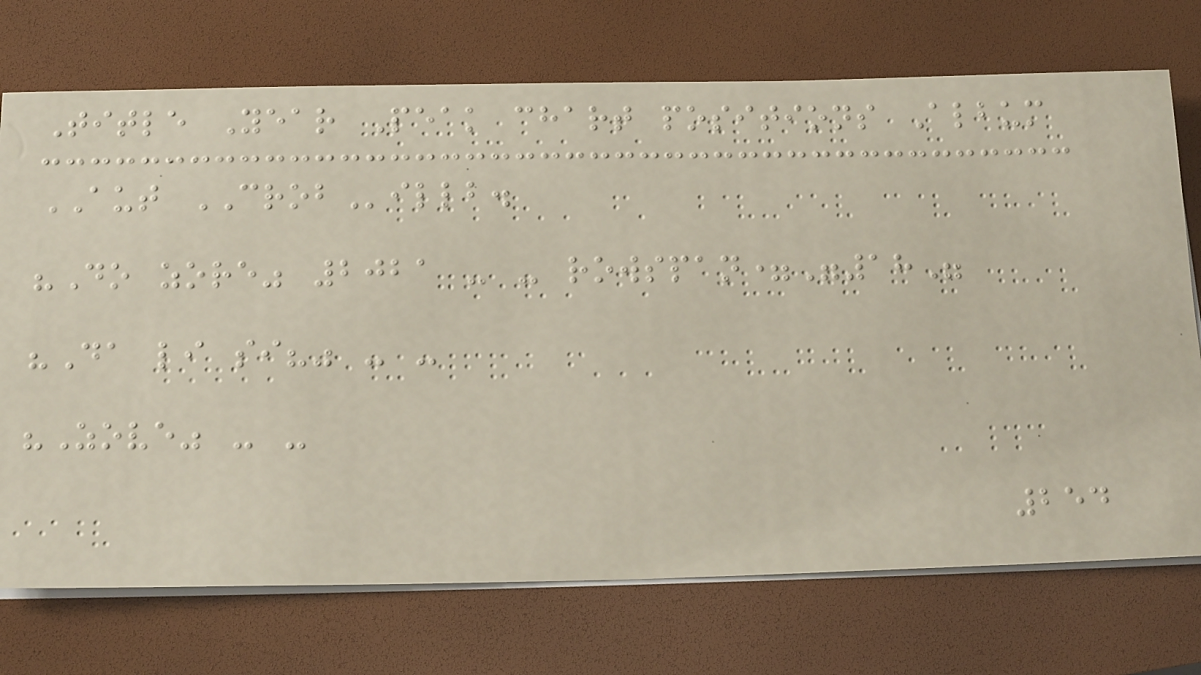Title Year Peak chart positions Album
AUT CROBillb.
"Do zore" 2021 - - rowspan="18"
"Da li si?" - -
"Zove" - -
254
